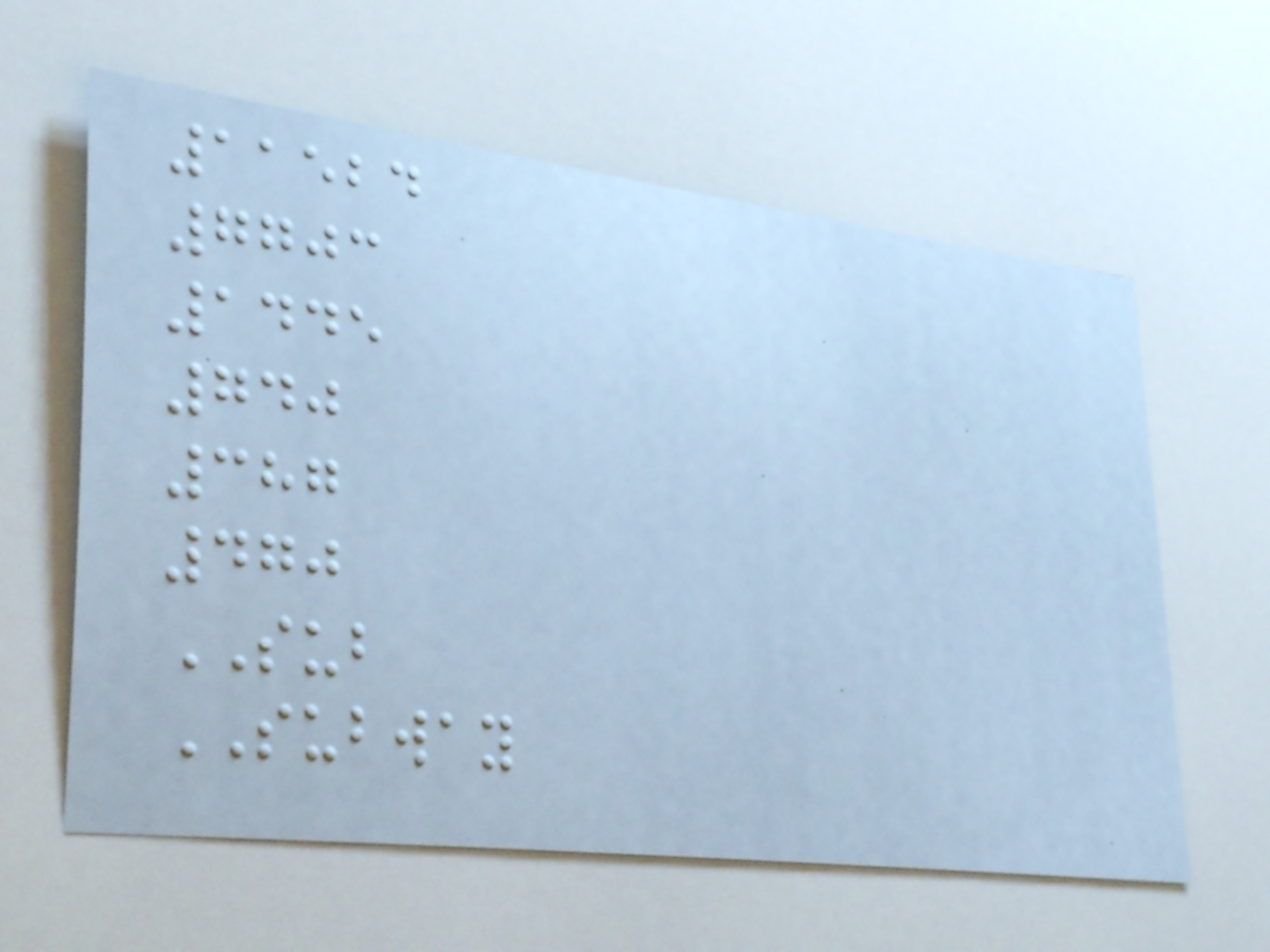11524
7703
1445
740
387
470
SUB
SUBWAY
